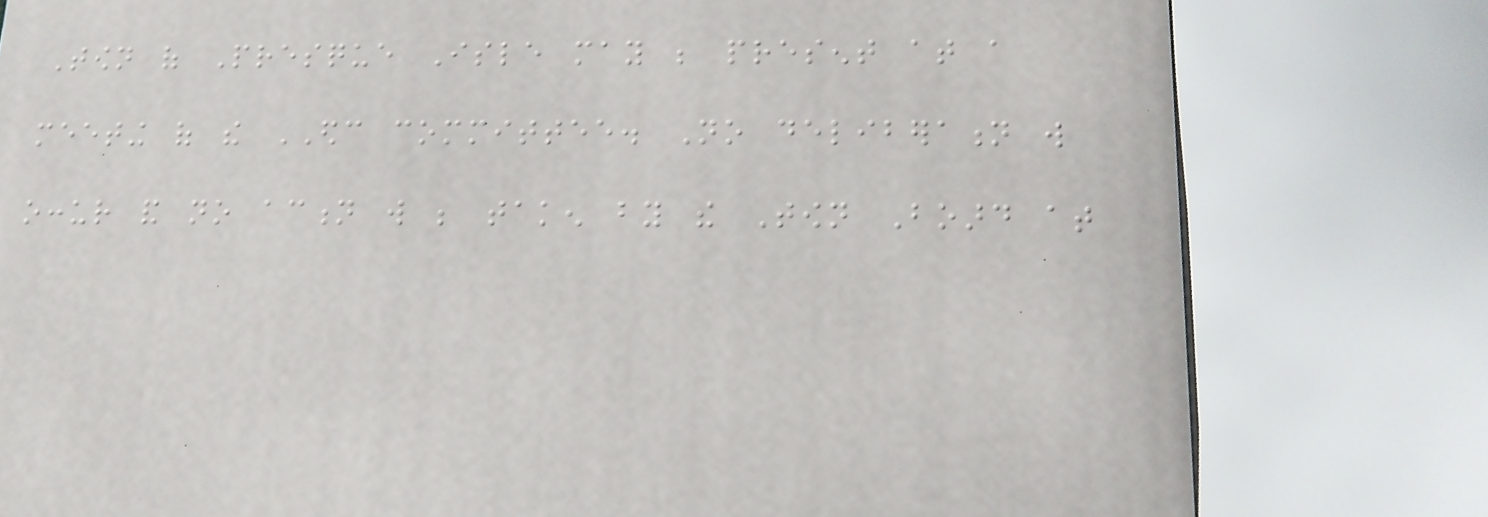Town of Presque Isle may be present at a
meeting of the EDC committee. No deliberation will
occur and no action will be taken by the Town Board at
